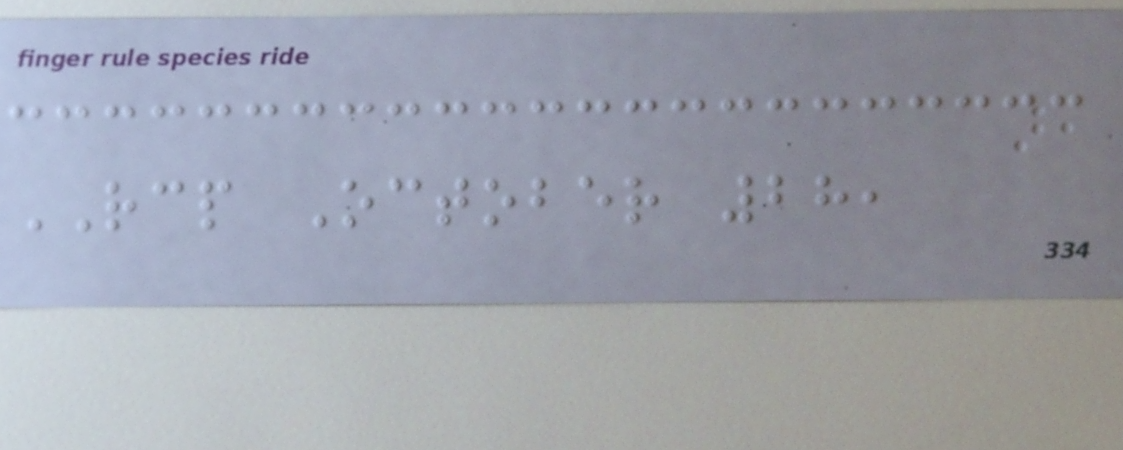RCP October 28,
